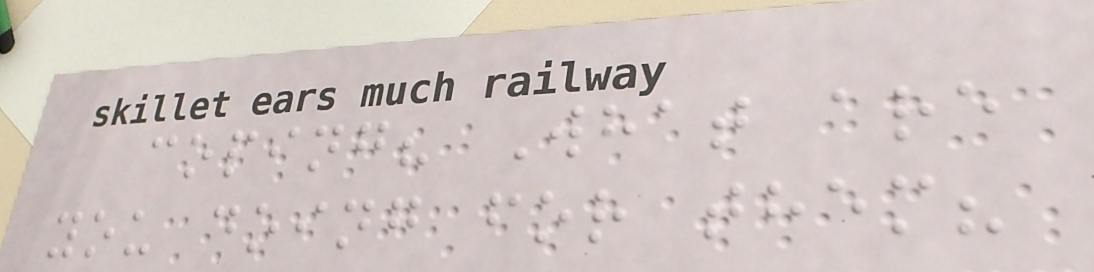coping? What are
you doing for them?
